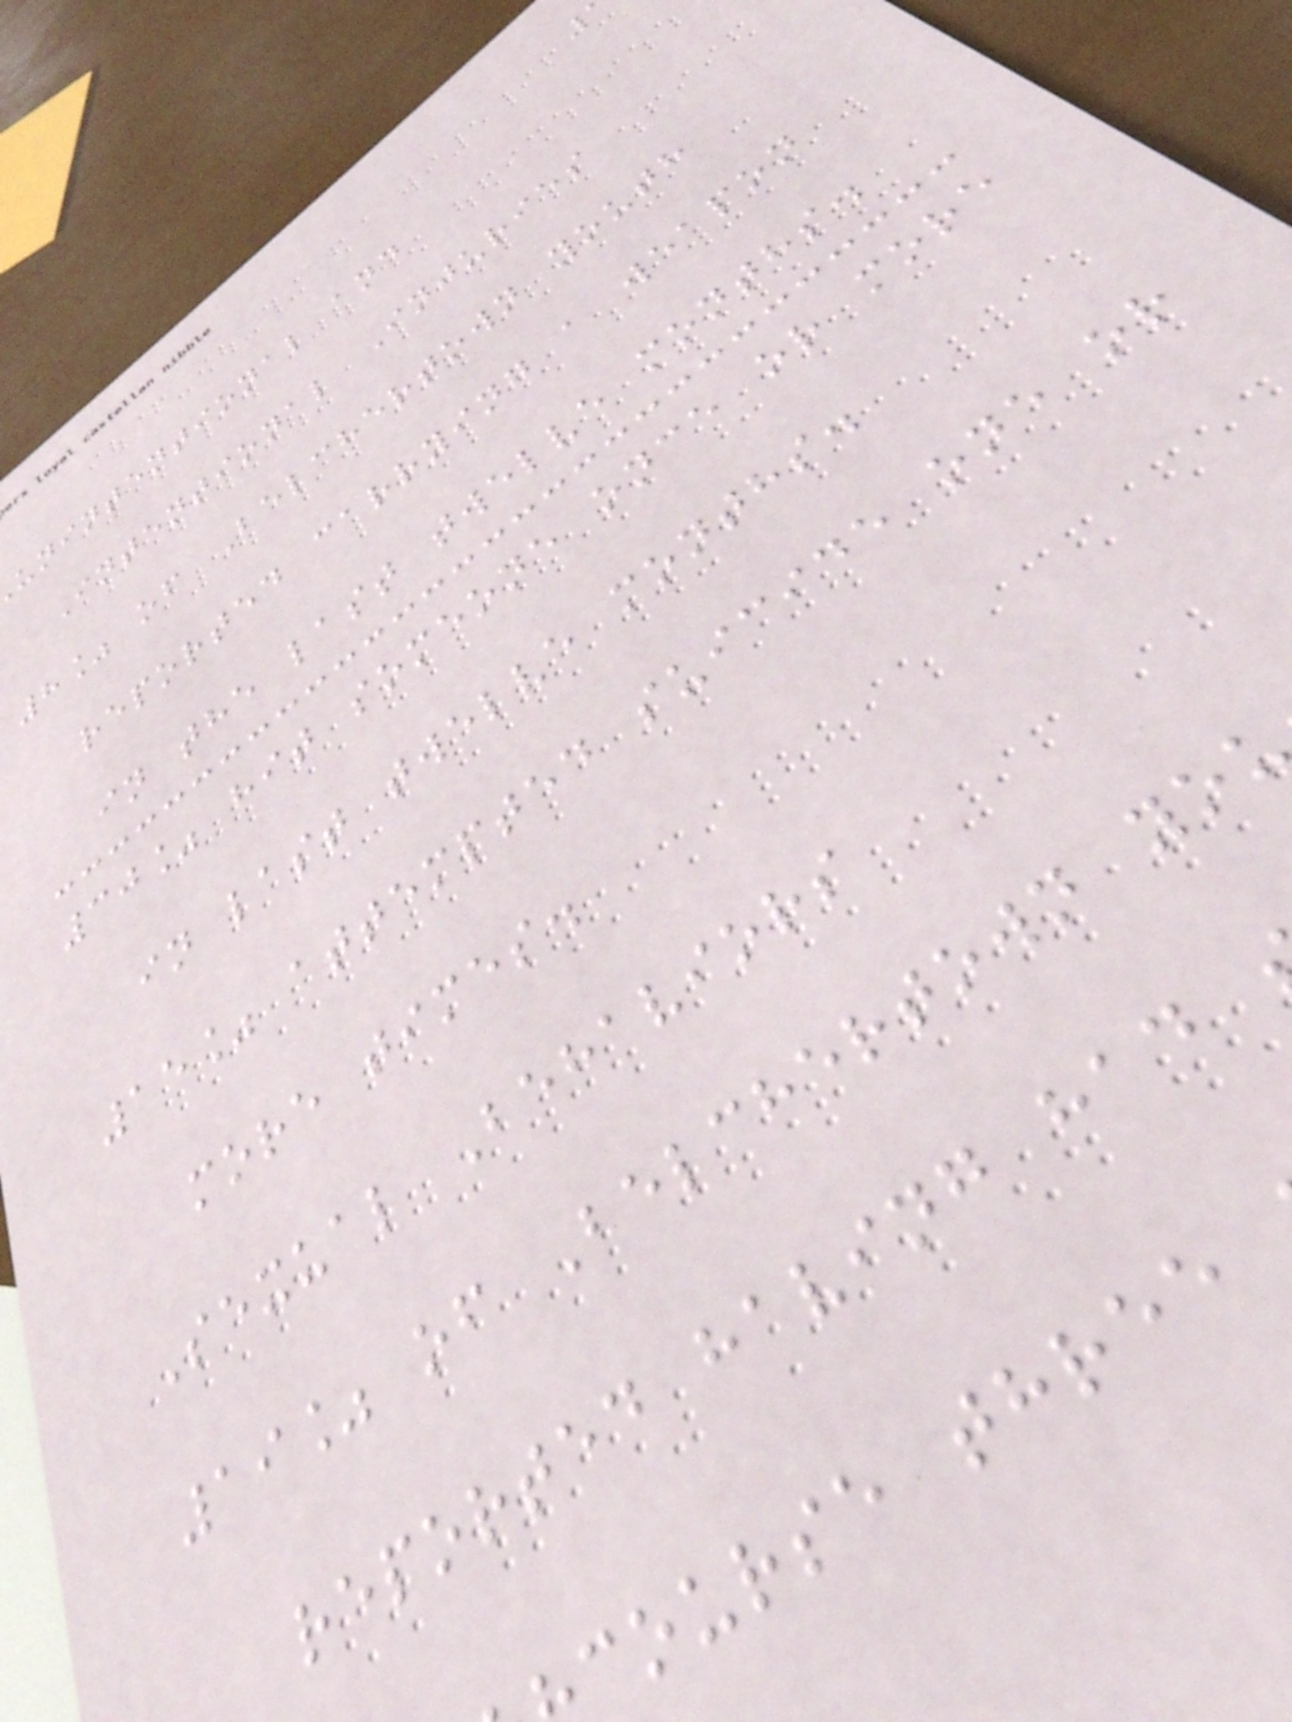unintentional and
Intentional Injuries
8% of Belchertown youth
reported carrying a weapon
in the last twelve months.
30% hit someone once or more
in last twelve months.
15% attempted suicide one or
more times.
Sexual Behaviors
19% of Belchertown you
reported having had
course three
